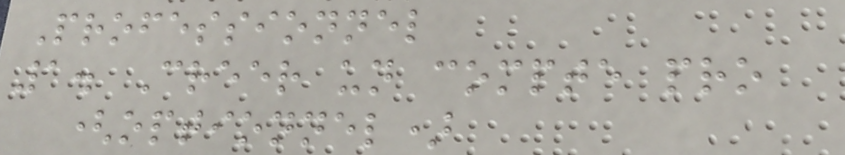Professionnel
1. Creer un compte pro
(optionnel)
